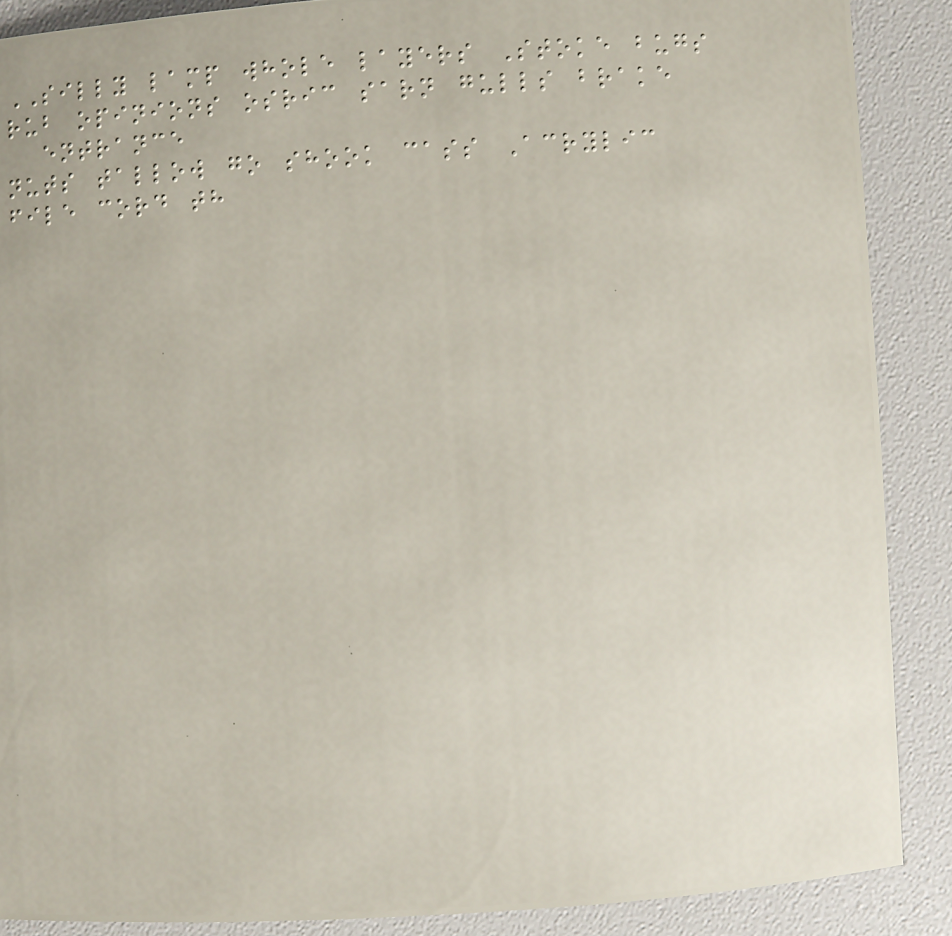SILLY lamp whole layers Stoke bugs
rub opinions osric sarn gulls brake
entrance
nuts tallow go shook cass Acrylic
file cord th
